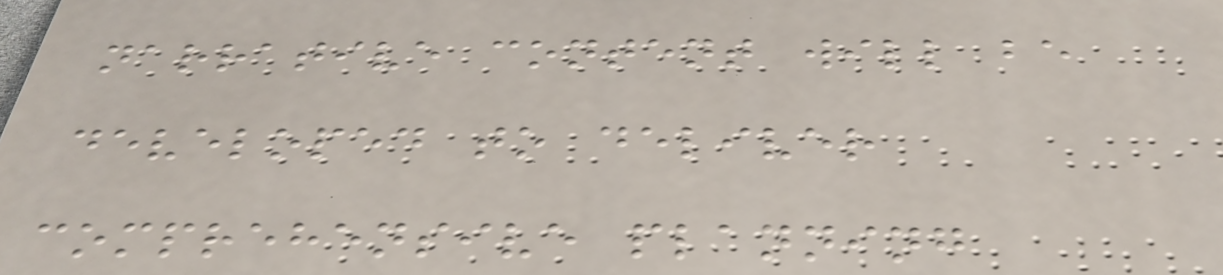narrative content will be
developed to deliver
comprehensive planning
